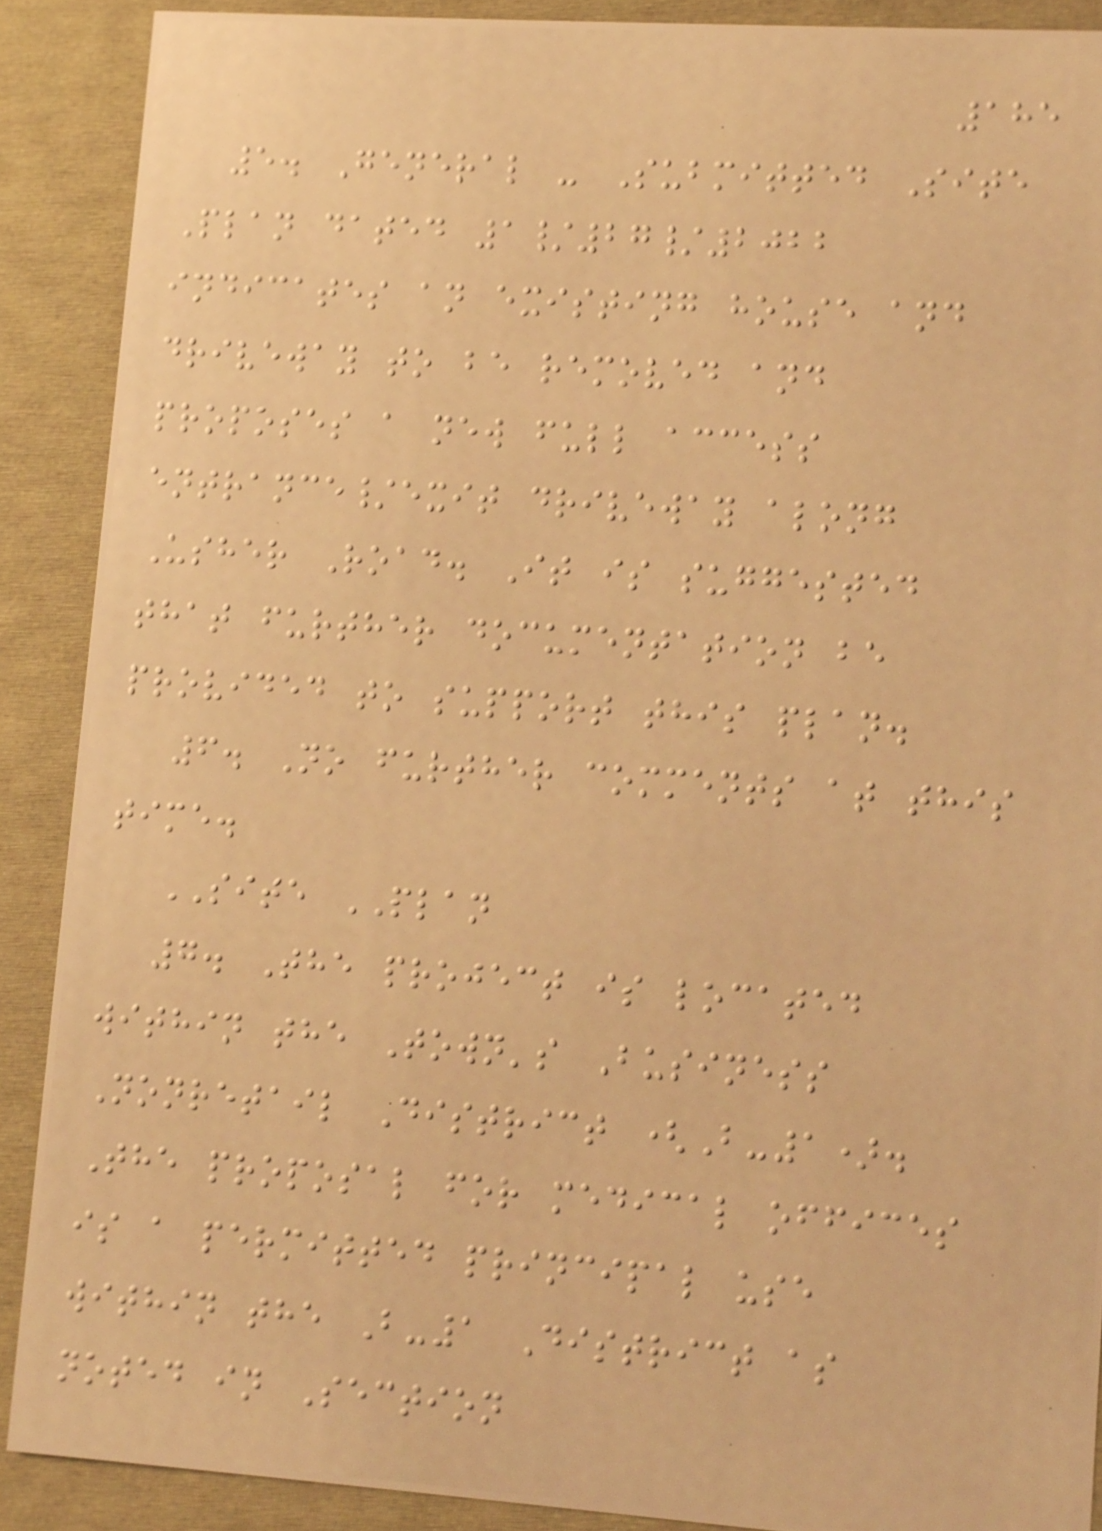185
5. General - Submitted Site
Plan dated 1/27/2022
indicates an existing house and
driveway to be removed and
proposes a new full access
entrance/exit driveway along
Usher Road. It is suggested
that further documentation be
provided to support this plan.
6. No further comments at this
time.
SITE PLAN
7. The project is located
within the Town's Business
Nonretail District (B-1).
The proposal for medical offices
is a permitted principal use
within the B-1 District as
noted in Section
